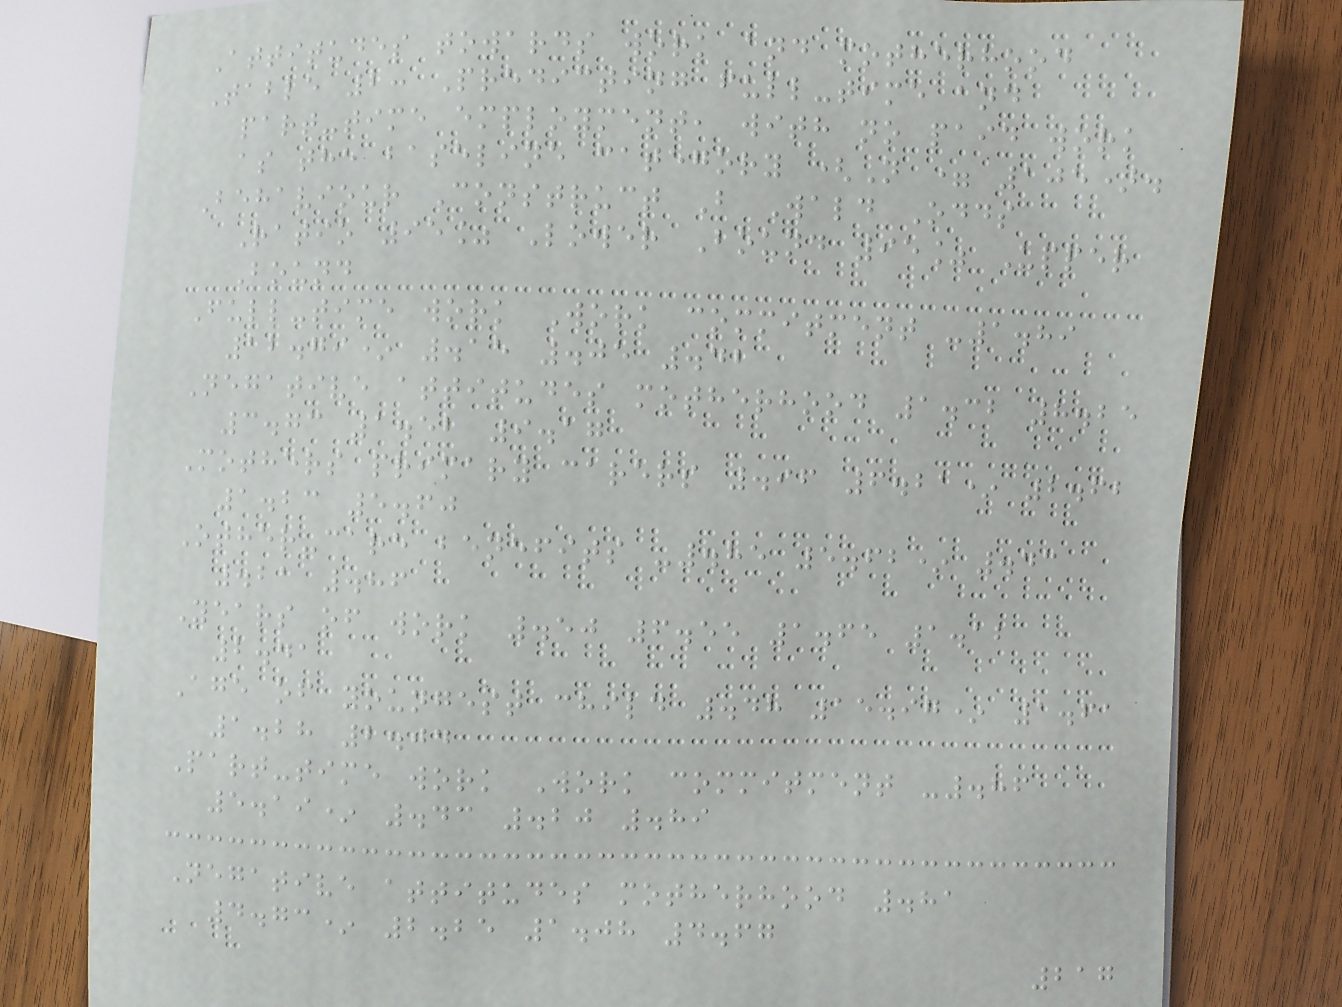Attitudes towards work and motherhood
Table 2: Predicting full-time and
part-time employment, with no paid work
as the baseline category (N = 105).
Behaviour Construct B Wald Odds
Ratio 95% Lower Bound 95% Upper
Bound
Full-time work Work commitment -1.89
12.79* .15 .05 .42
Negative attitudes motherhood 1.32 8.25
3.73 1.52 9.17
Mothers primary carers .96 6.21* 2.62
1.23 5.60
Other-care benefits -.85 5.62* .43
.21 .86
Years of work .50 6.55 1.65 1.12
2.41
Age of youngest child .48 15.97* 1.61
1.28 2.04
Part-time work Work commitment -.86
5.19* .43 .20 .89
Negative attitudes motherhood .81
4.73* 2.25 1.08 4.67
217
